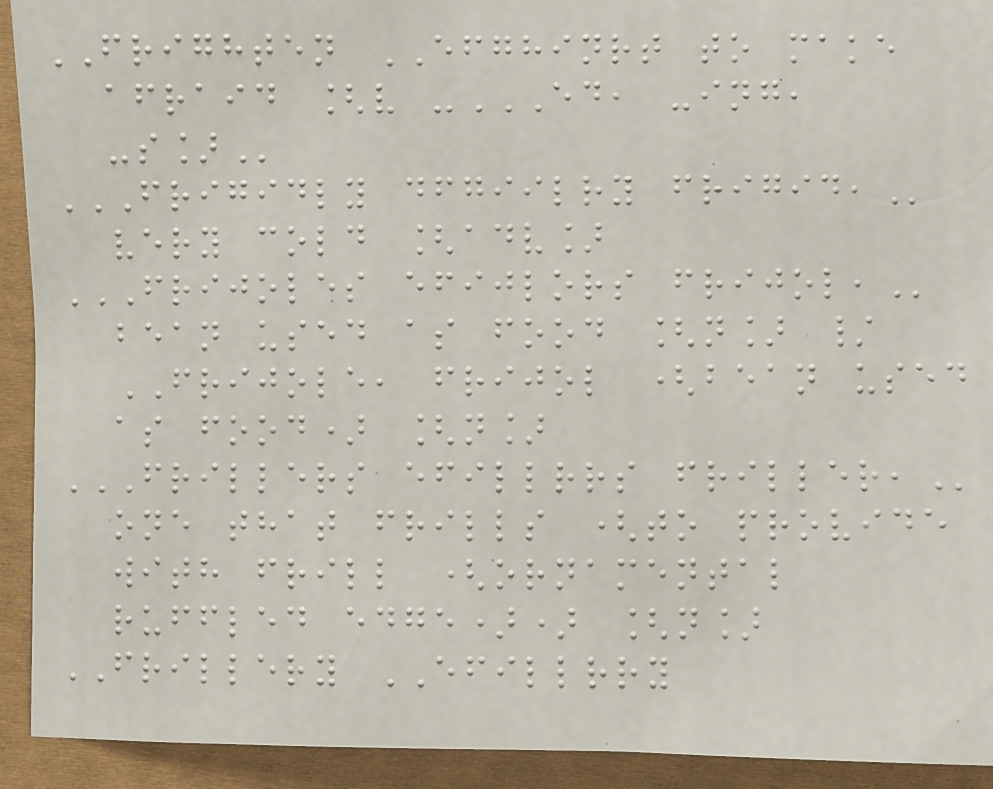FRIGHTEN EFGHINRT to make
afraid [v -ED, -ING,
-S]
FRIGIDLY DFGIILRY FRIGID,
very cold [adv]
FRIJOLES EFIJLORS FRIJOL,
bean used as food [n] /
FRIJOLE, frijol (bean used
as food) [n]
FRILLERS EFILLRRS FRILLER,
one that frills (to provide
with frill (ornamental
ruffled edge)) [n]
FRILLERY EFILLRRY
